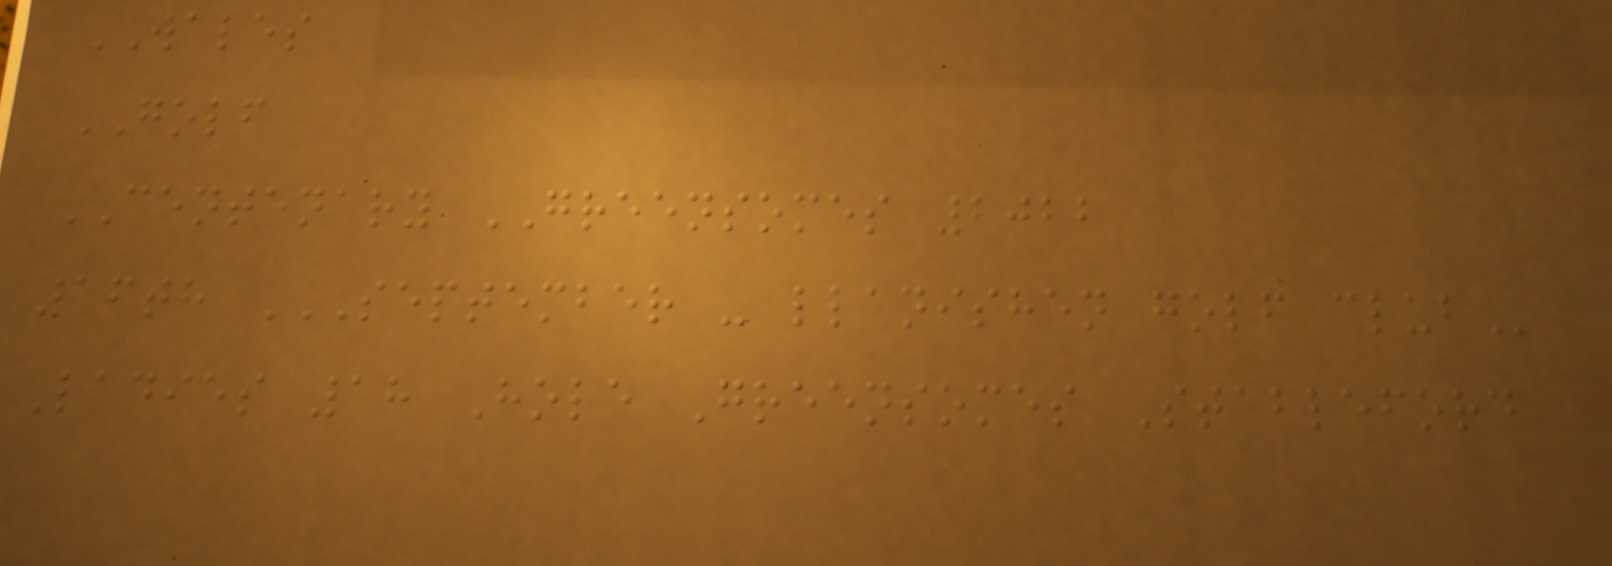WALES
GOLF
CENTENARY GREENSOMES 2022
16th SEPTEMBER - LLANISHEN GOLF CLUB
Ladies 18 Hole Greensomes Stableford
